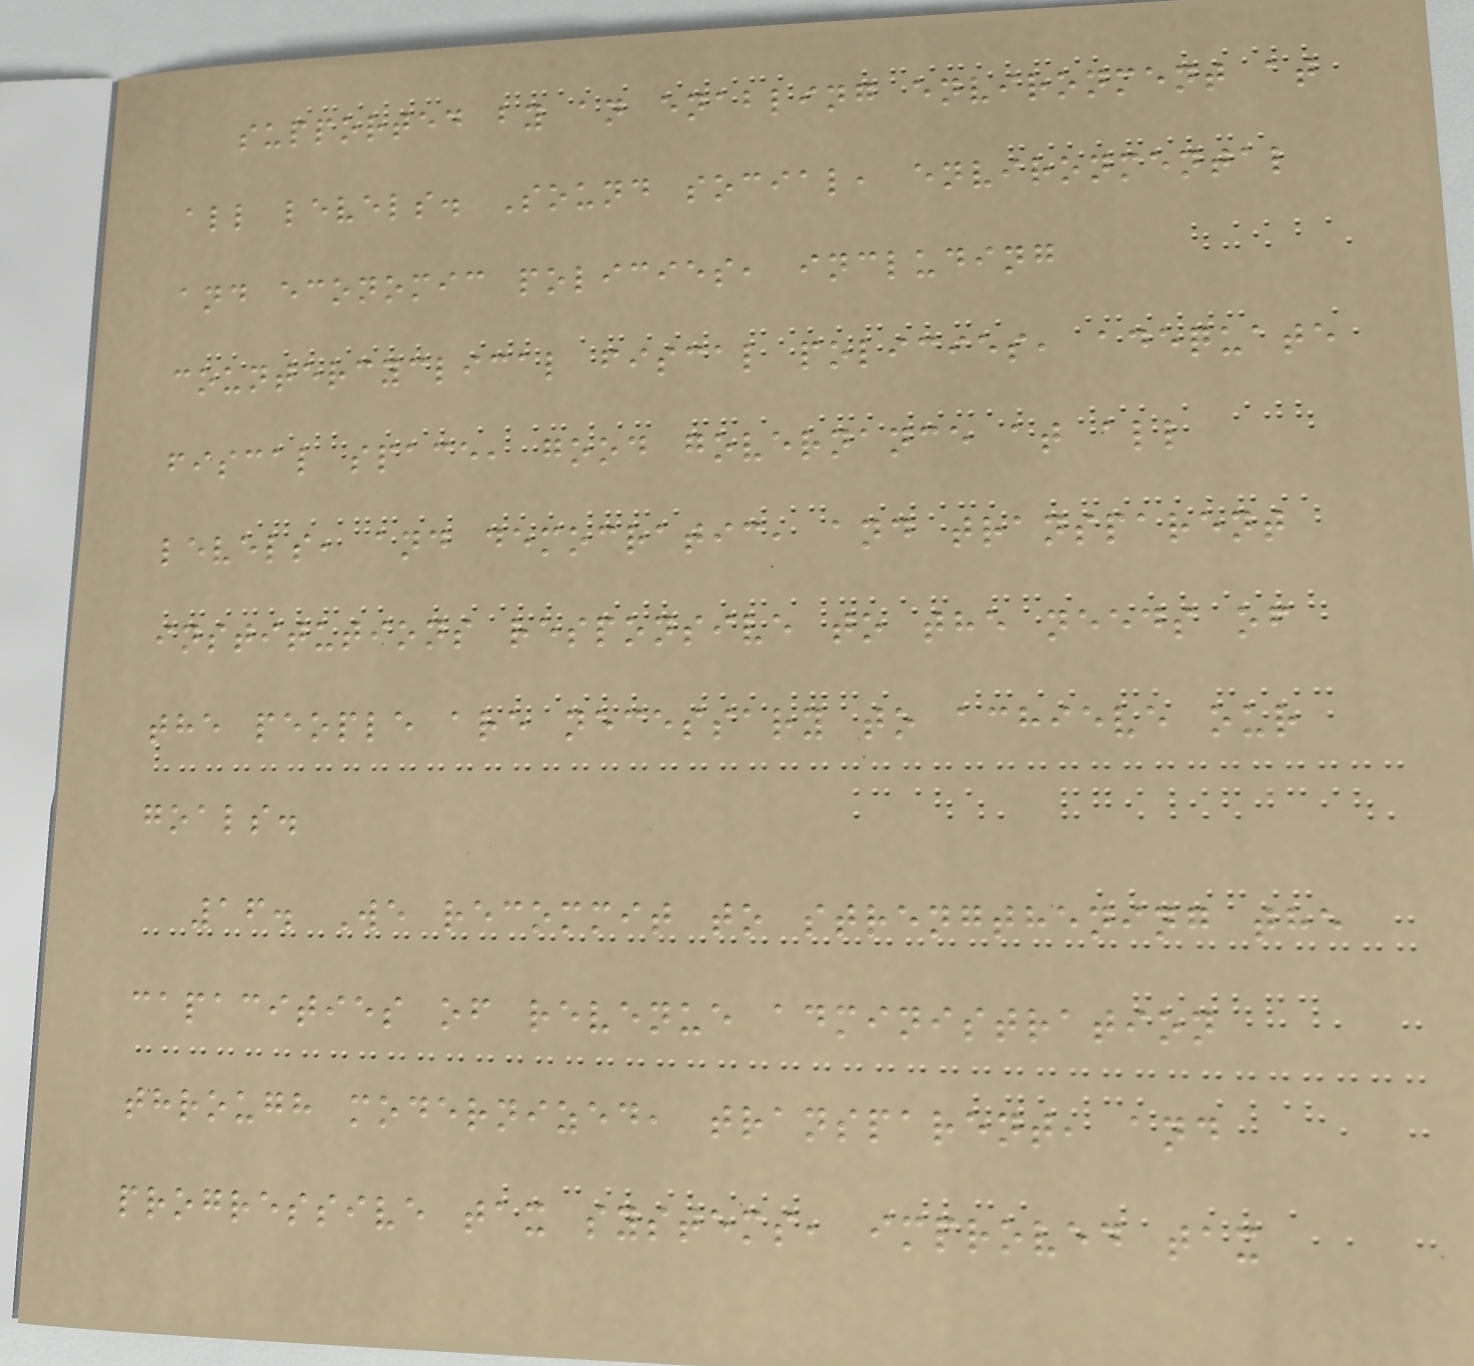supported by an enabling environment at
all levels. Sound social, environmental
and economic policies, including
countercyclical fiscal policies, adequate
fiscal space, good governance at all
levels, and democratic, and transparent
institutions responsive to the needs of
the people are necessary to achieve our
goals.
16. We recommit to strengthening the
capacities of revenue administration
through modernized, transparent, and
progressive tax systems, improved tax
